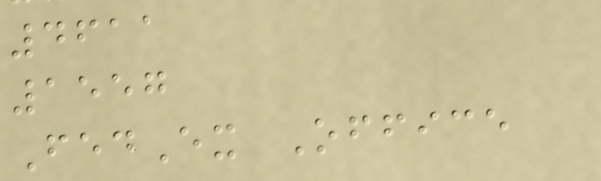4611
1557
FedEx Office
